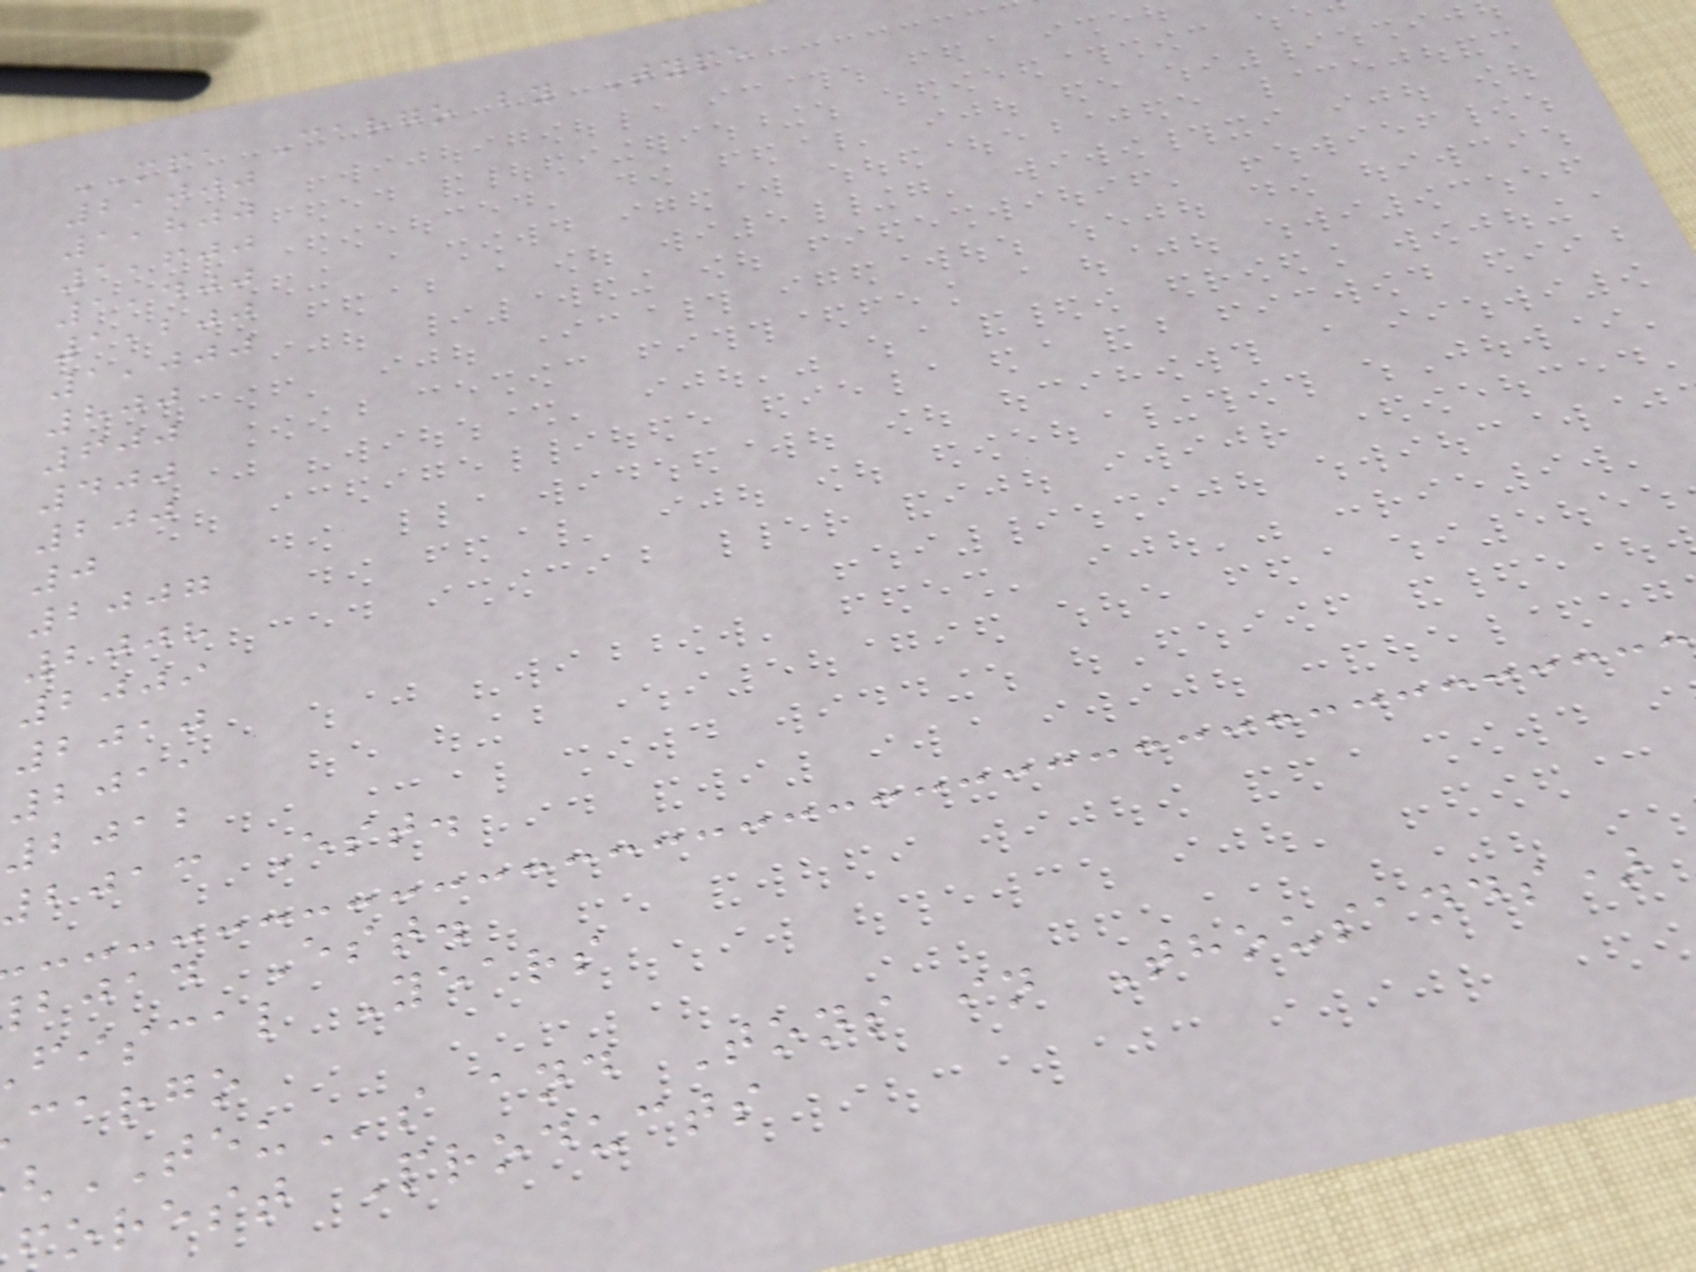MPA Cargo by Type
2,000
1,800
1,600
1,400
1,200
1,000
800
600
400
200
0
2007
2008
2009
2010
2011
2012
bjac Est.
bjad Est.
fiscal Years
cargo
TEUs and Tons in Thousands)
forest Products
